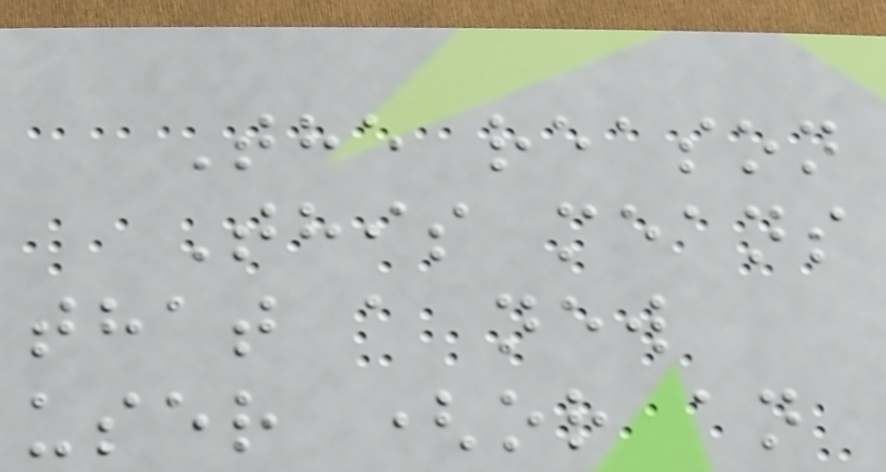The reason
This means
that a new
user (or an
